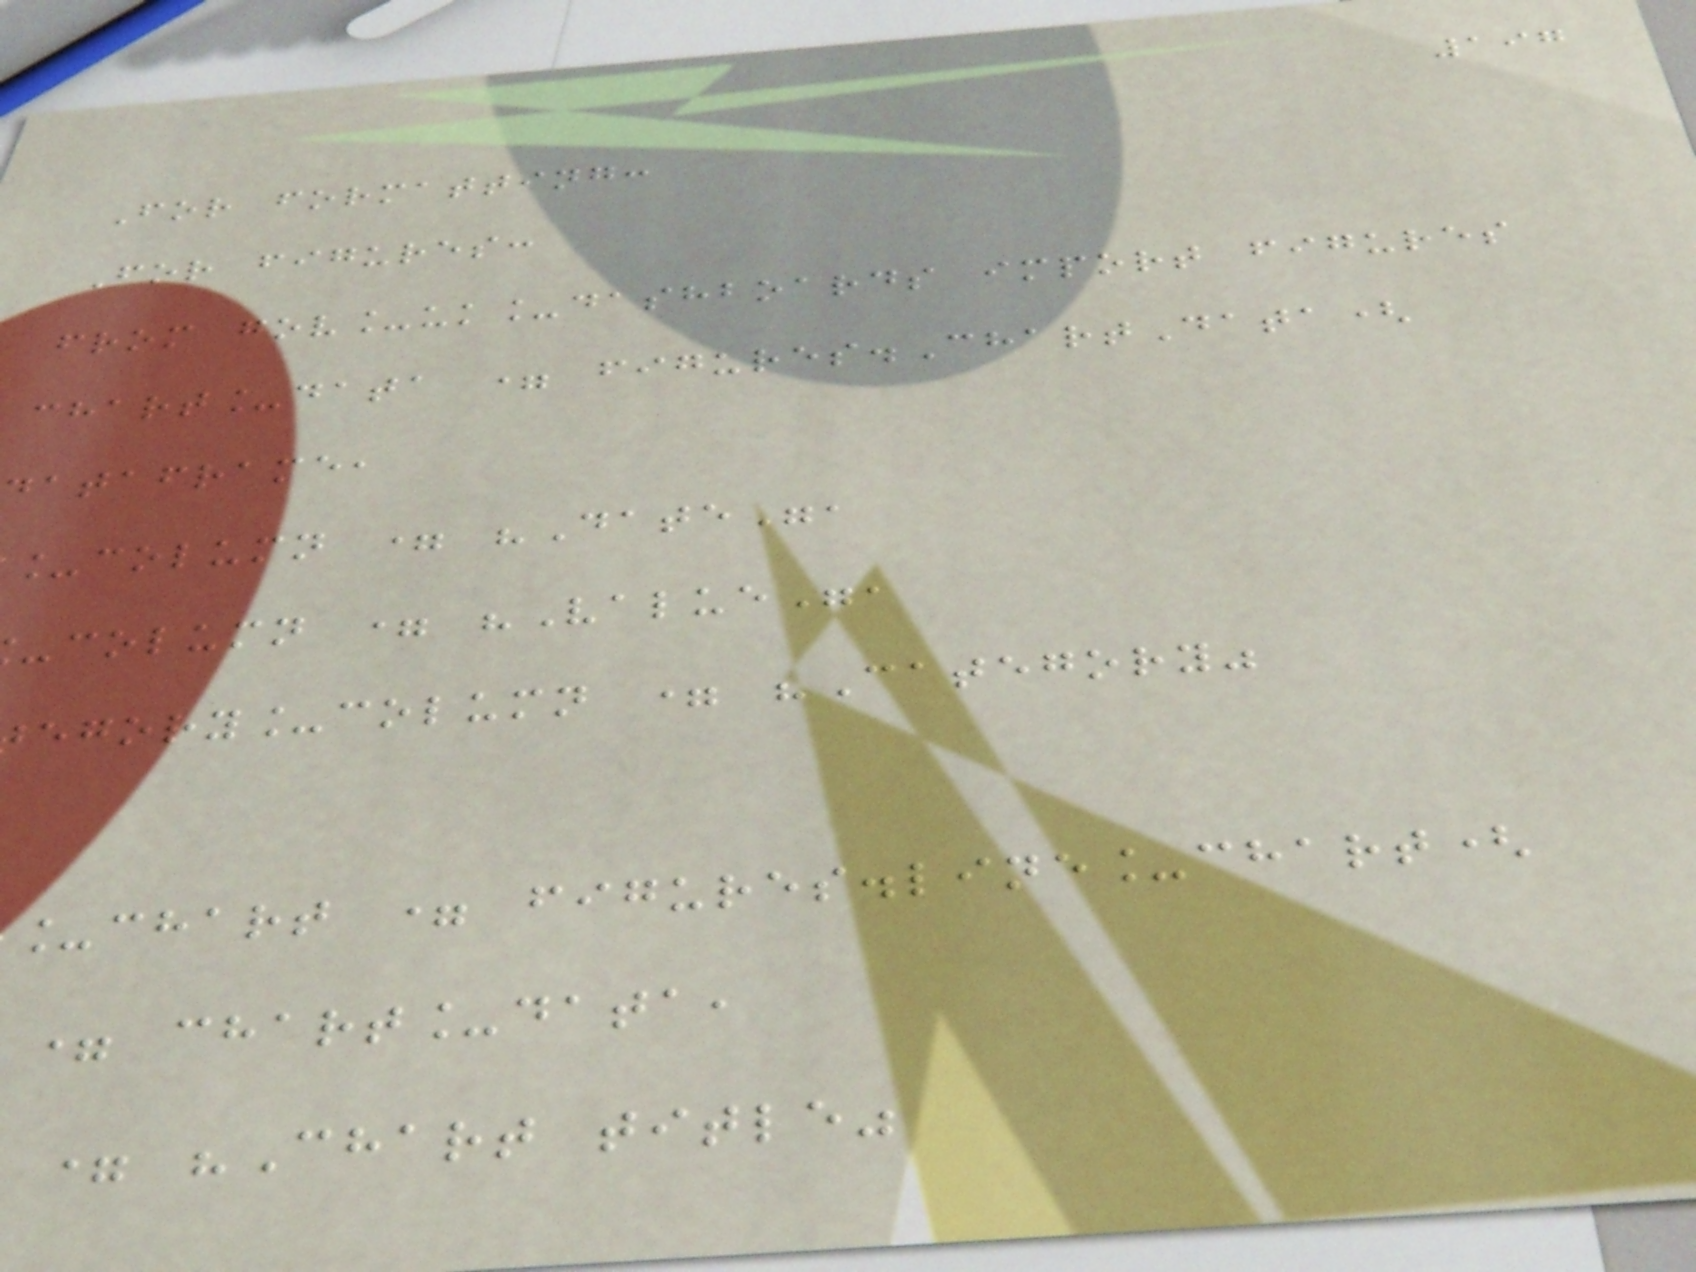197
For formatting:
For figures:
from gov_uk_dashboards import figures
chart_data = figures.ChartData(
ataframe,
_column = "Date",
column = "Value",
egory_column = "Category"
_chart = figures.line_chart(
= chart_data,
= "Chart title"
